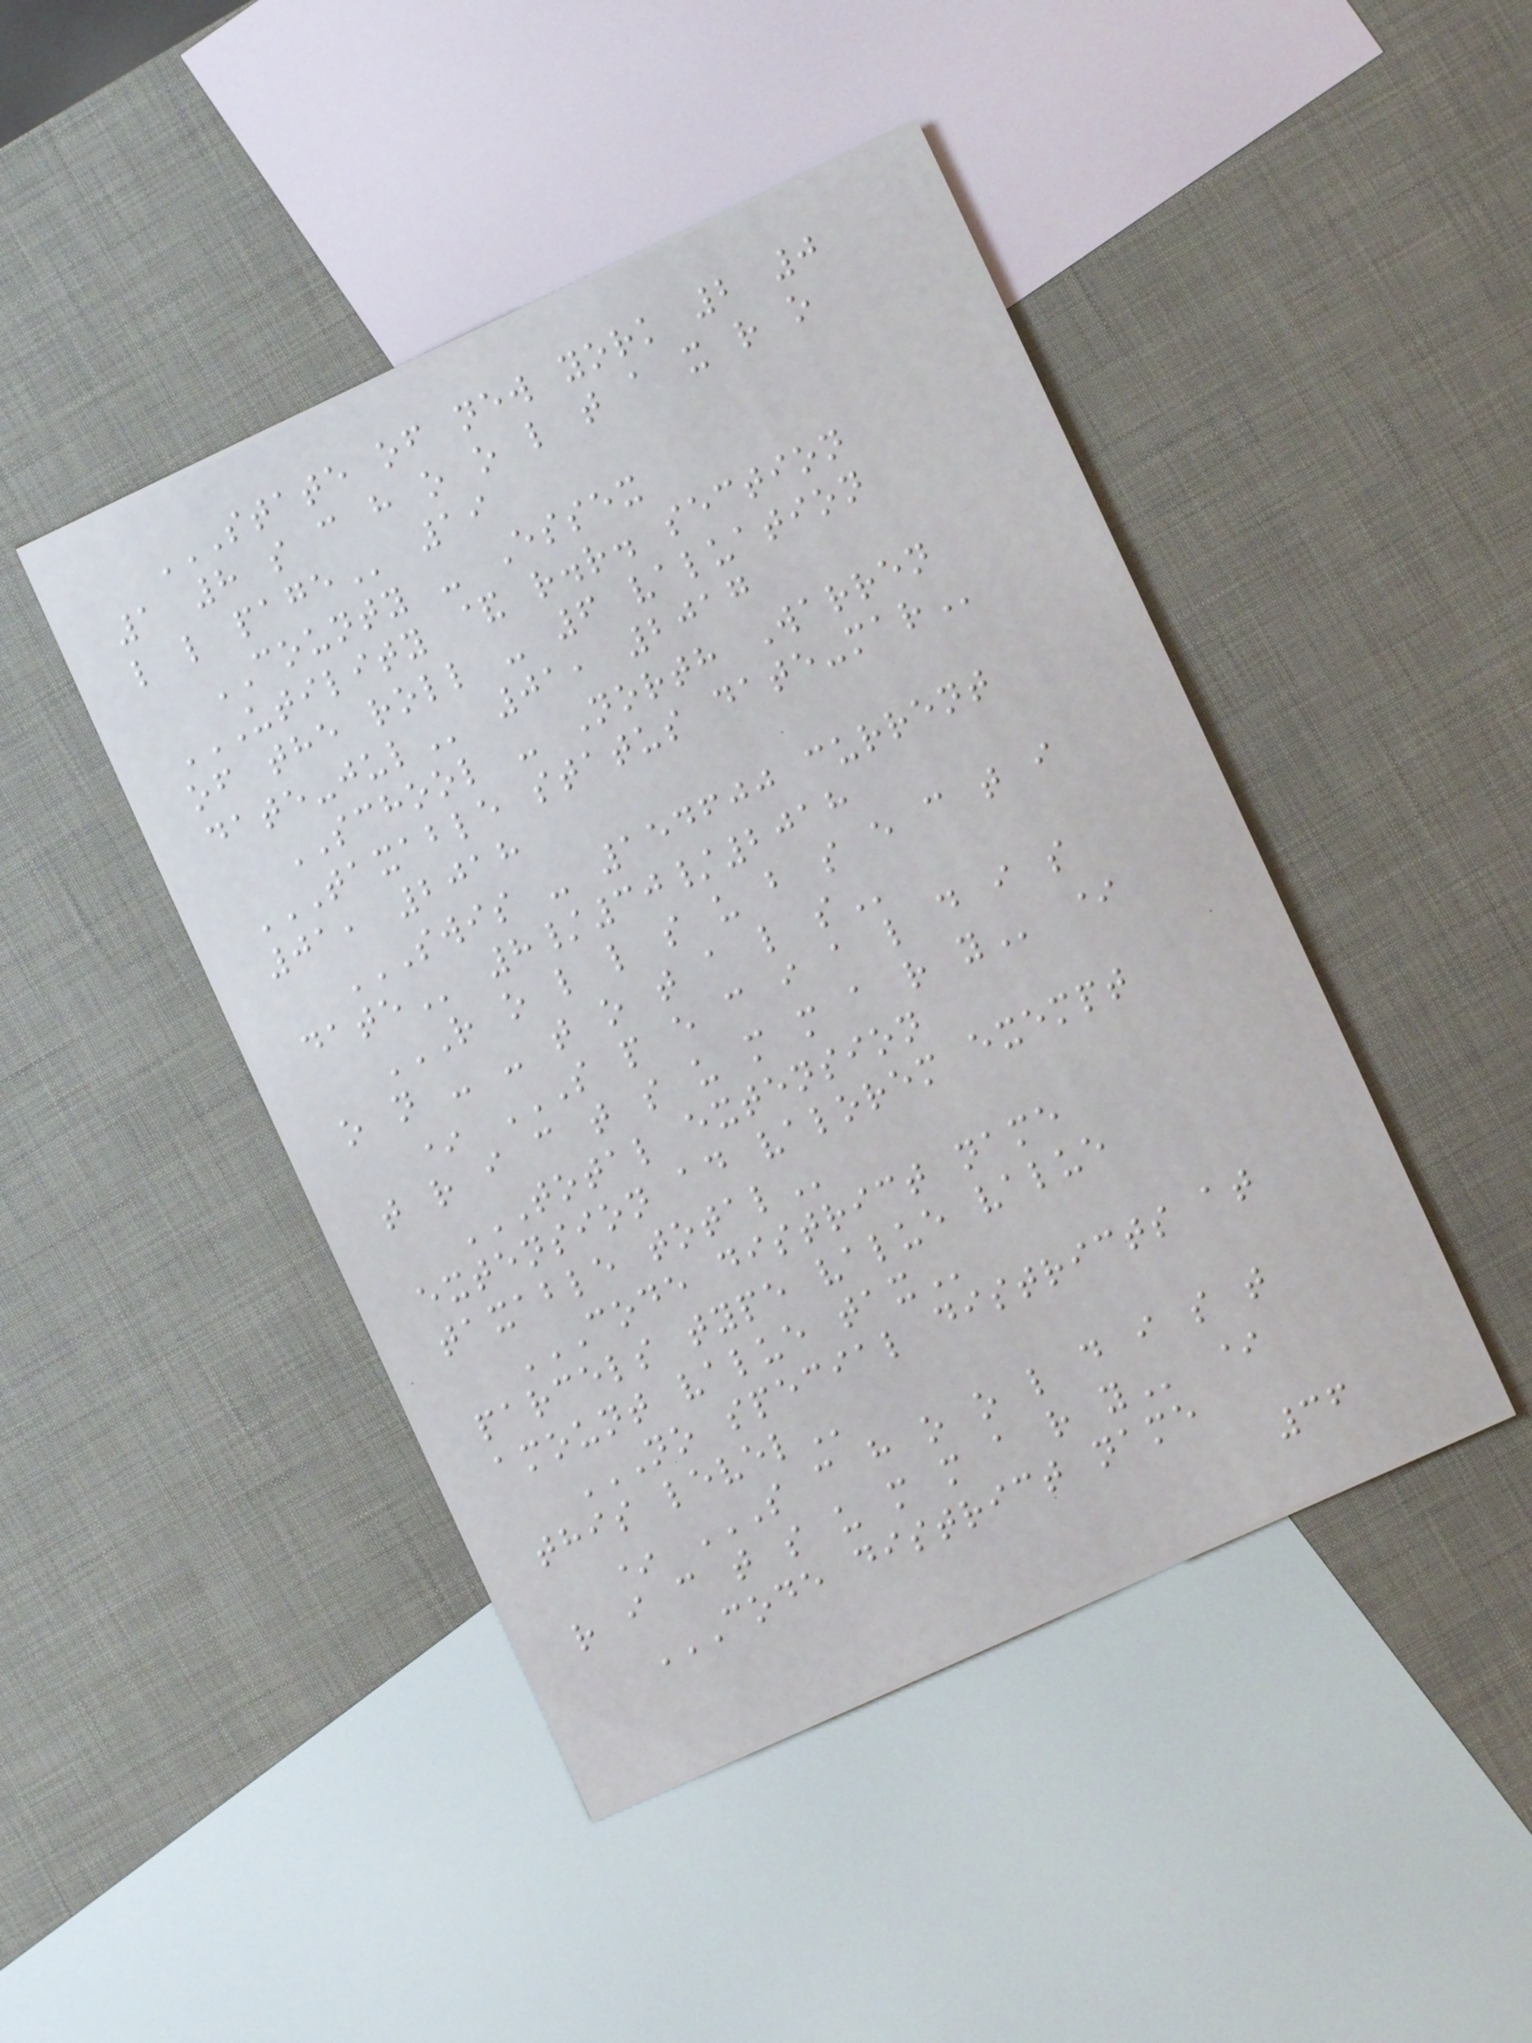STATE OF NEW YORK 2 0
1 8 S C H O O L T A X R O
L L PAGE 19
COUNTY - Essex
UTILITY & R.R. SECTION
OF THE ROLL - 6 VALUATION
DATE-JUL 01, 2017
SCHOOL - North Warren
TAXABLE STATUS DATE-MAR
01, 2018
SWIS - 154600 CURRENT
DATE 8/30/2018
R O L L S U B S E C T I
O N - - T O T A L S
* S P E C I A L D I S
T R I C T S U M M A R Y *
TOTAL EXTENSION
EXTENSION AD VALOREM EXEMPT
TAXABLE TOTAL
CODE DISTRICT NAME
PARCELS TYPE VALUE VALUE
AMOUNT VALUE TAX
NO SPECIAL DISTRICTS AT
THIS LEVEL
* S C H O O L D I S T
R I C T S U M M A R Y *
CODE DISTRICT NAME
36
